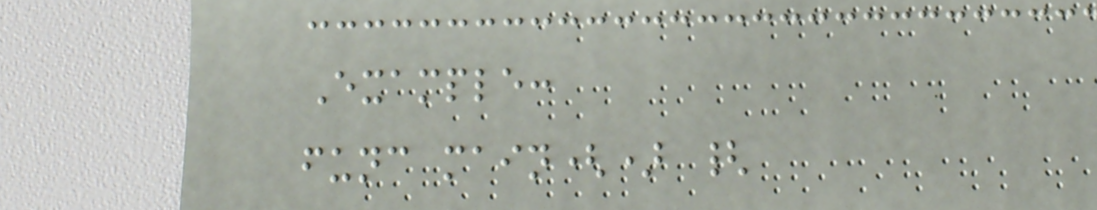Example:
func main() {
